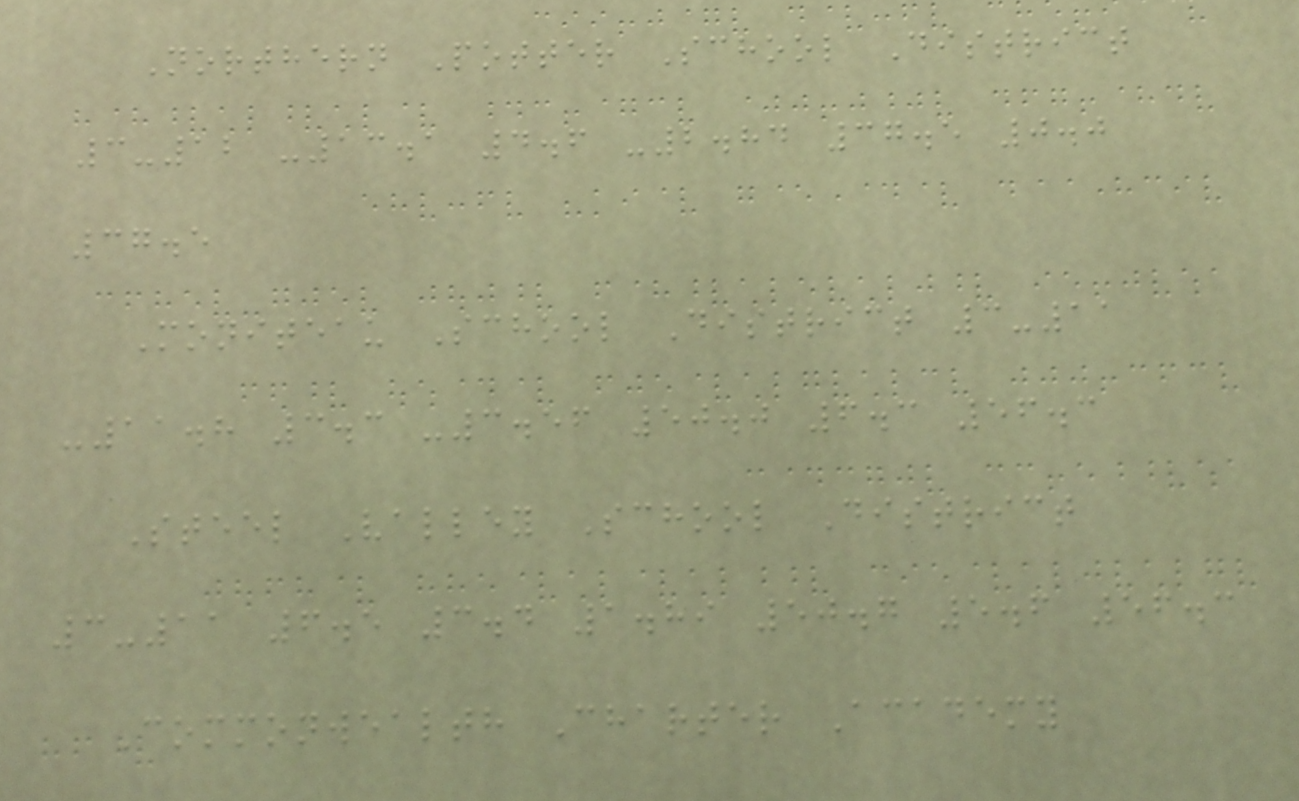Northern Potter School District
3-12 -13.1 4.6 -2.84 37.5 0.0
37.5
Moniteau School District 3-11
-11.8 3.3 -3.56 50.0 6.3 56.3
Steel Valley School District
3-11 6.5 3.4 1.89 50.7 5.6 56.3
Commonwealth Charter Academy
